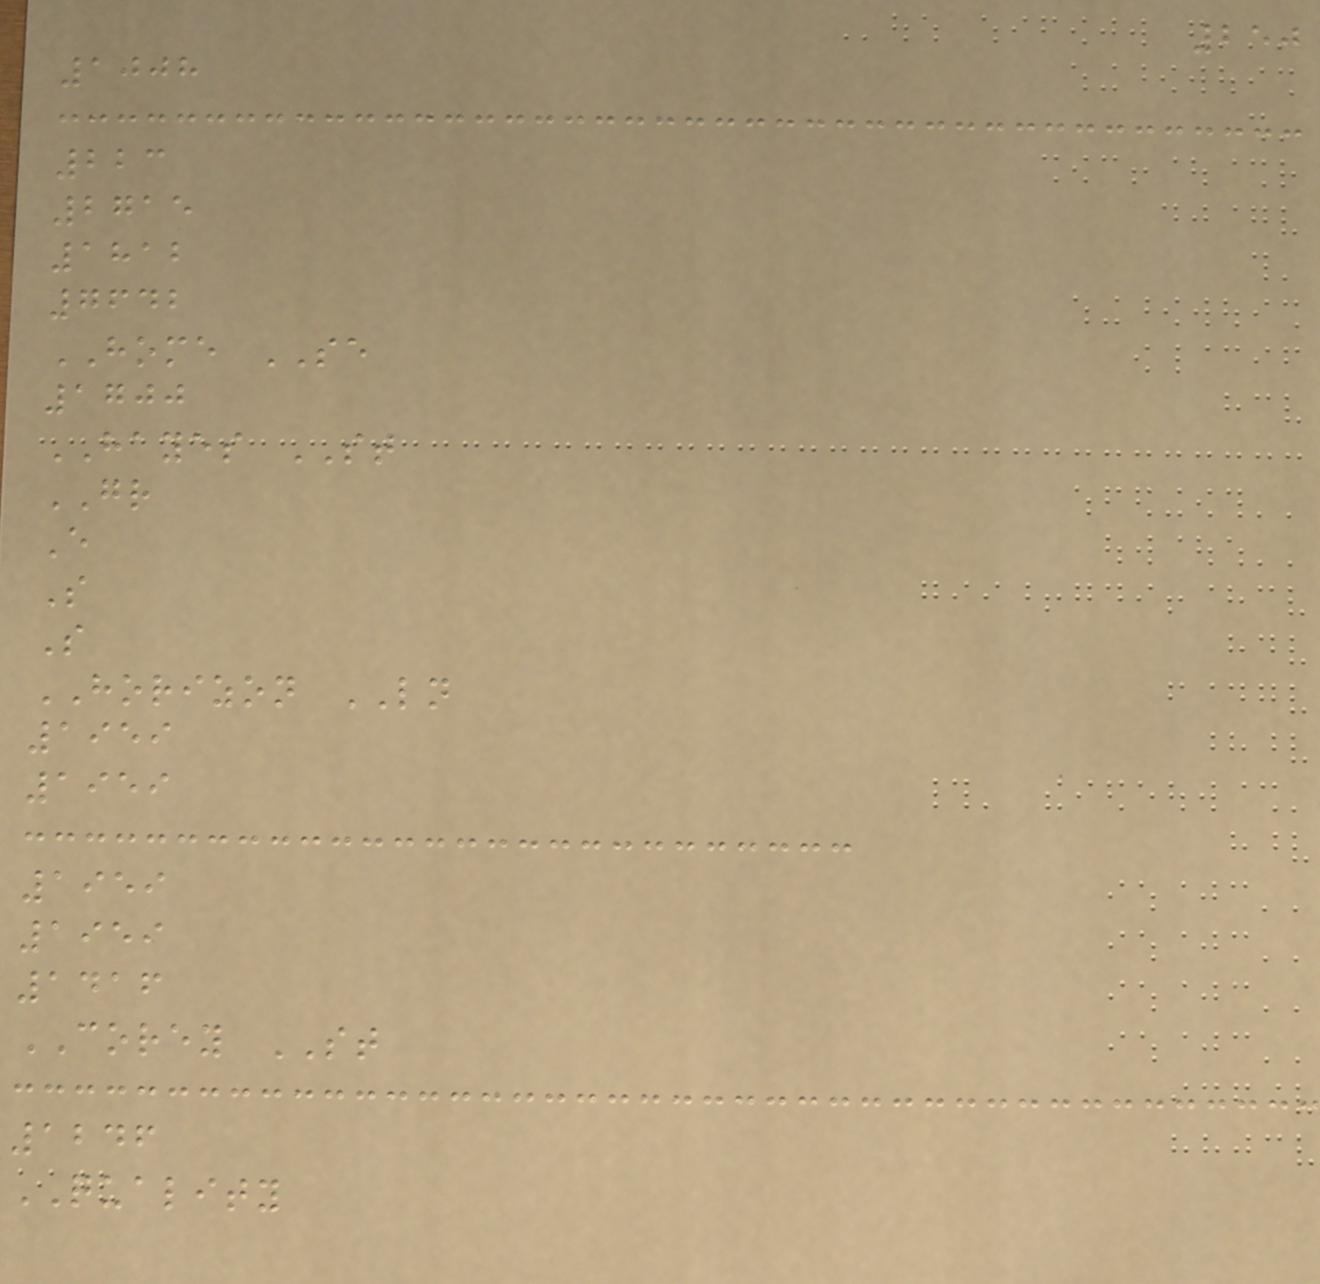250
1008
223
2715
1812
7642
HOME SE
1700
HAYES ST
GR
E
S
S
HORIZON LN
1959
1959
1959
1959
1416
COREY ST
1246
QUALITY
